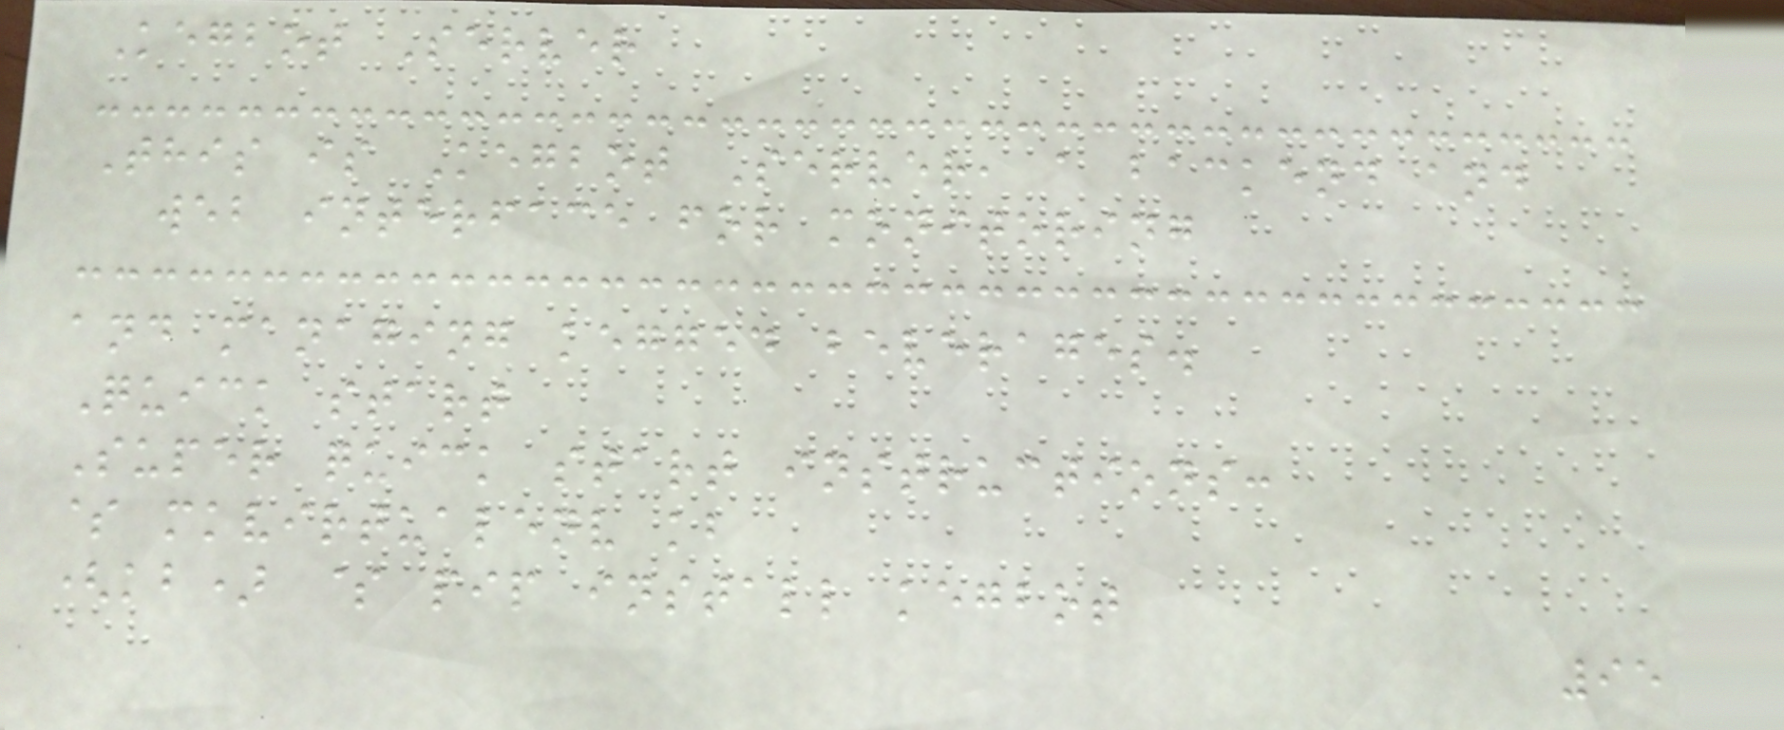Kegbot Server
This is Kegbot Server, a backend and
web interface for monitoring
and managing kegged beverages.
Quick start
Super quick start instructions:
$ mkvirtualenv kb
(kb) $ pip install kegbot
95
